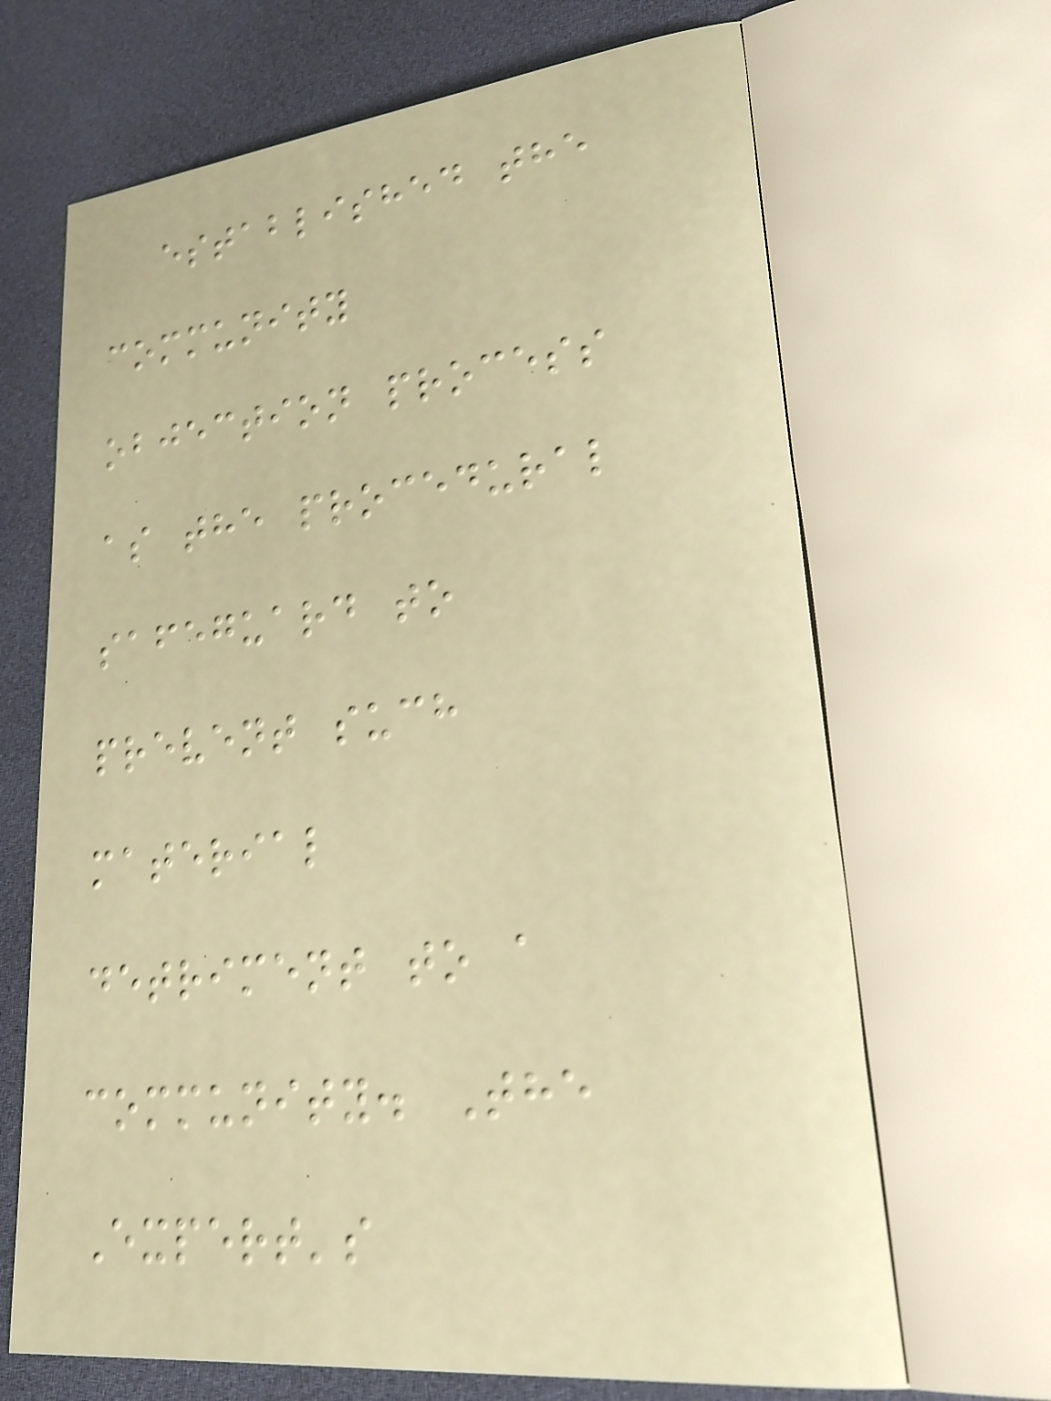established the
community
objection process
as the procedural
safeguard to
prevent such
material
detriment to a
community. The
Expert's
